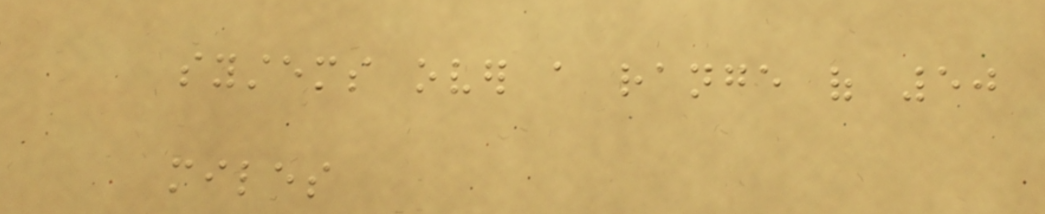systems over a range of 50
miles
